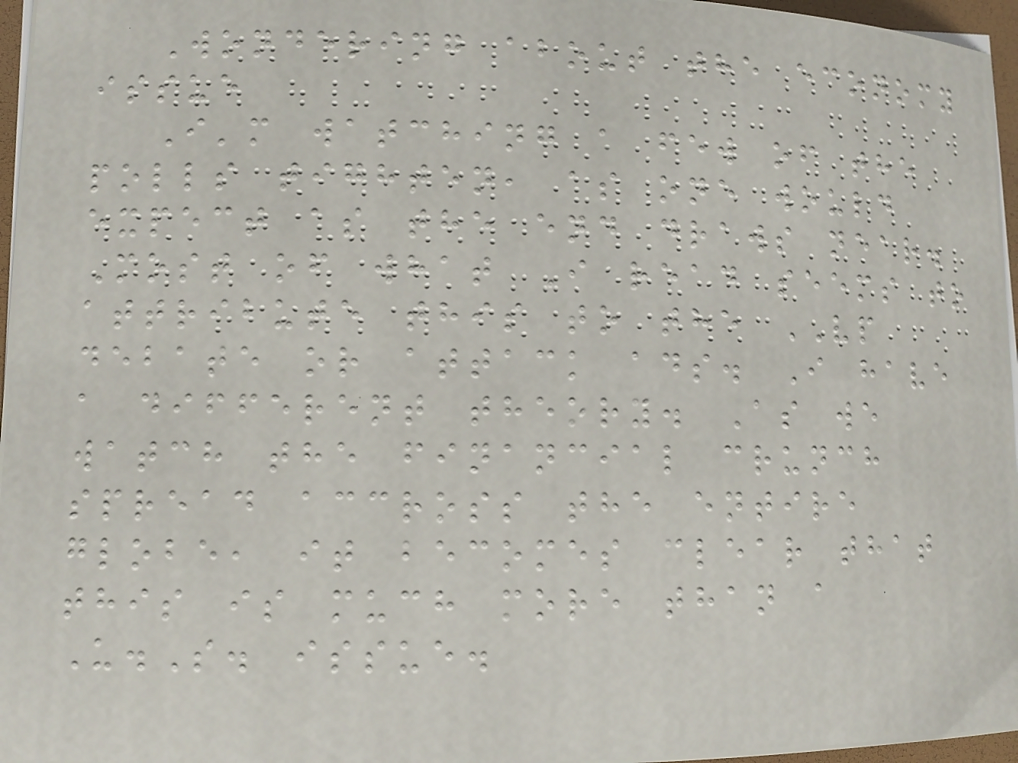Wondering about the economy
issue
I'm watching a few of the
polls tighten, as one would
expect as the end draws near.
Most of what I read seems to
attribute this to the VP
debate or attack ads. I have
a different theory. As we
watch the financial crunch
spread accross the entire
globe, it becomes clear that
this is much more than a
U.S. issue.
